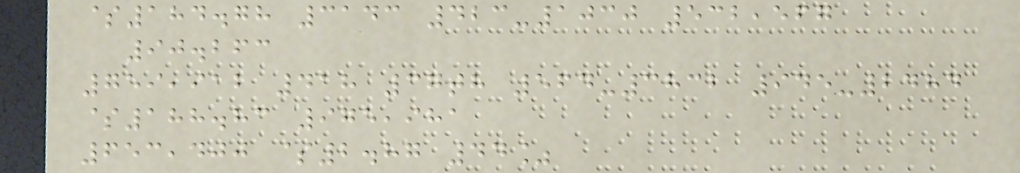$184.78 3143 423-1030 532,567
90.263
759,912 418 37th 564-3832 945-2484
$188.83 975,981
653,400 $2.87 44%
